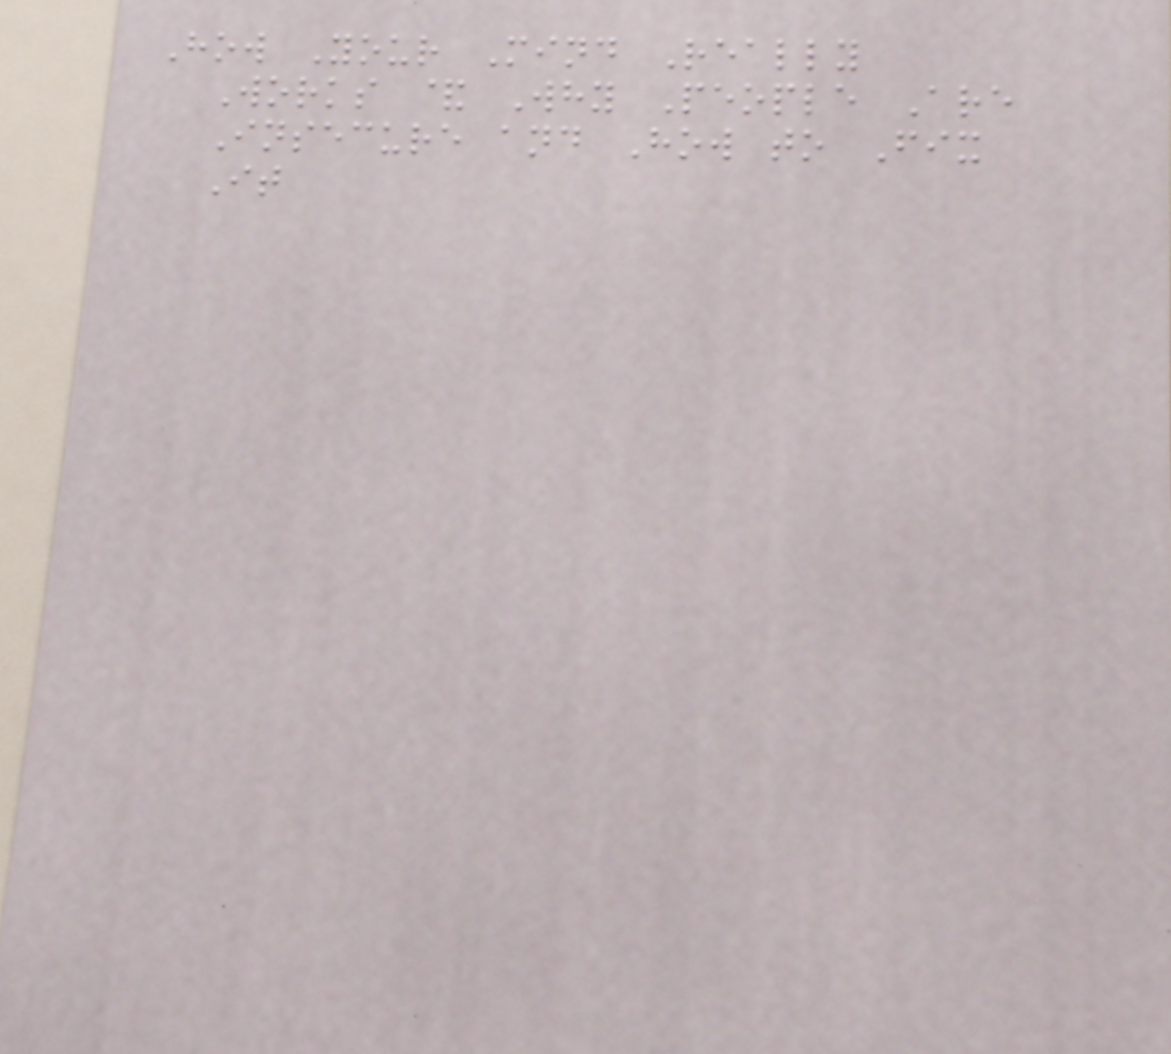How Your Mind Really
Works & Why People Are
Insecure and How to Fix
It
